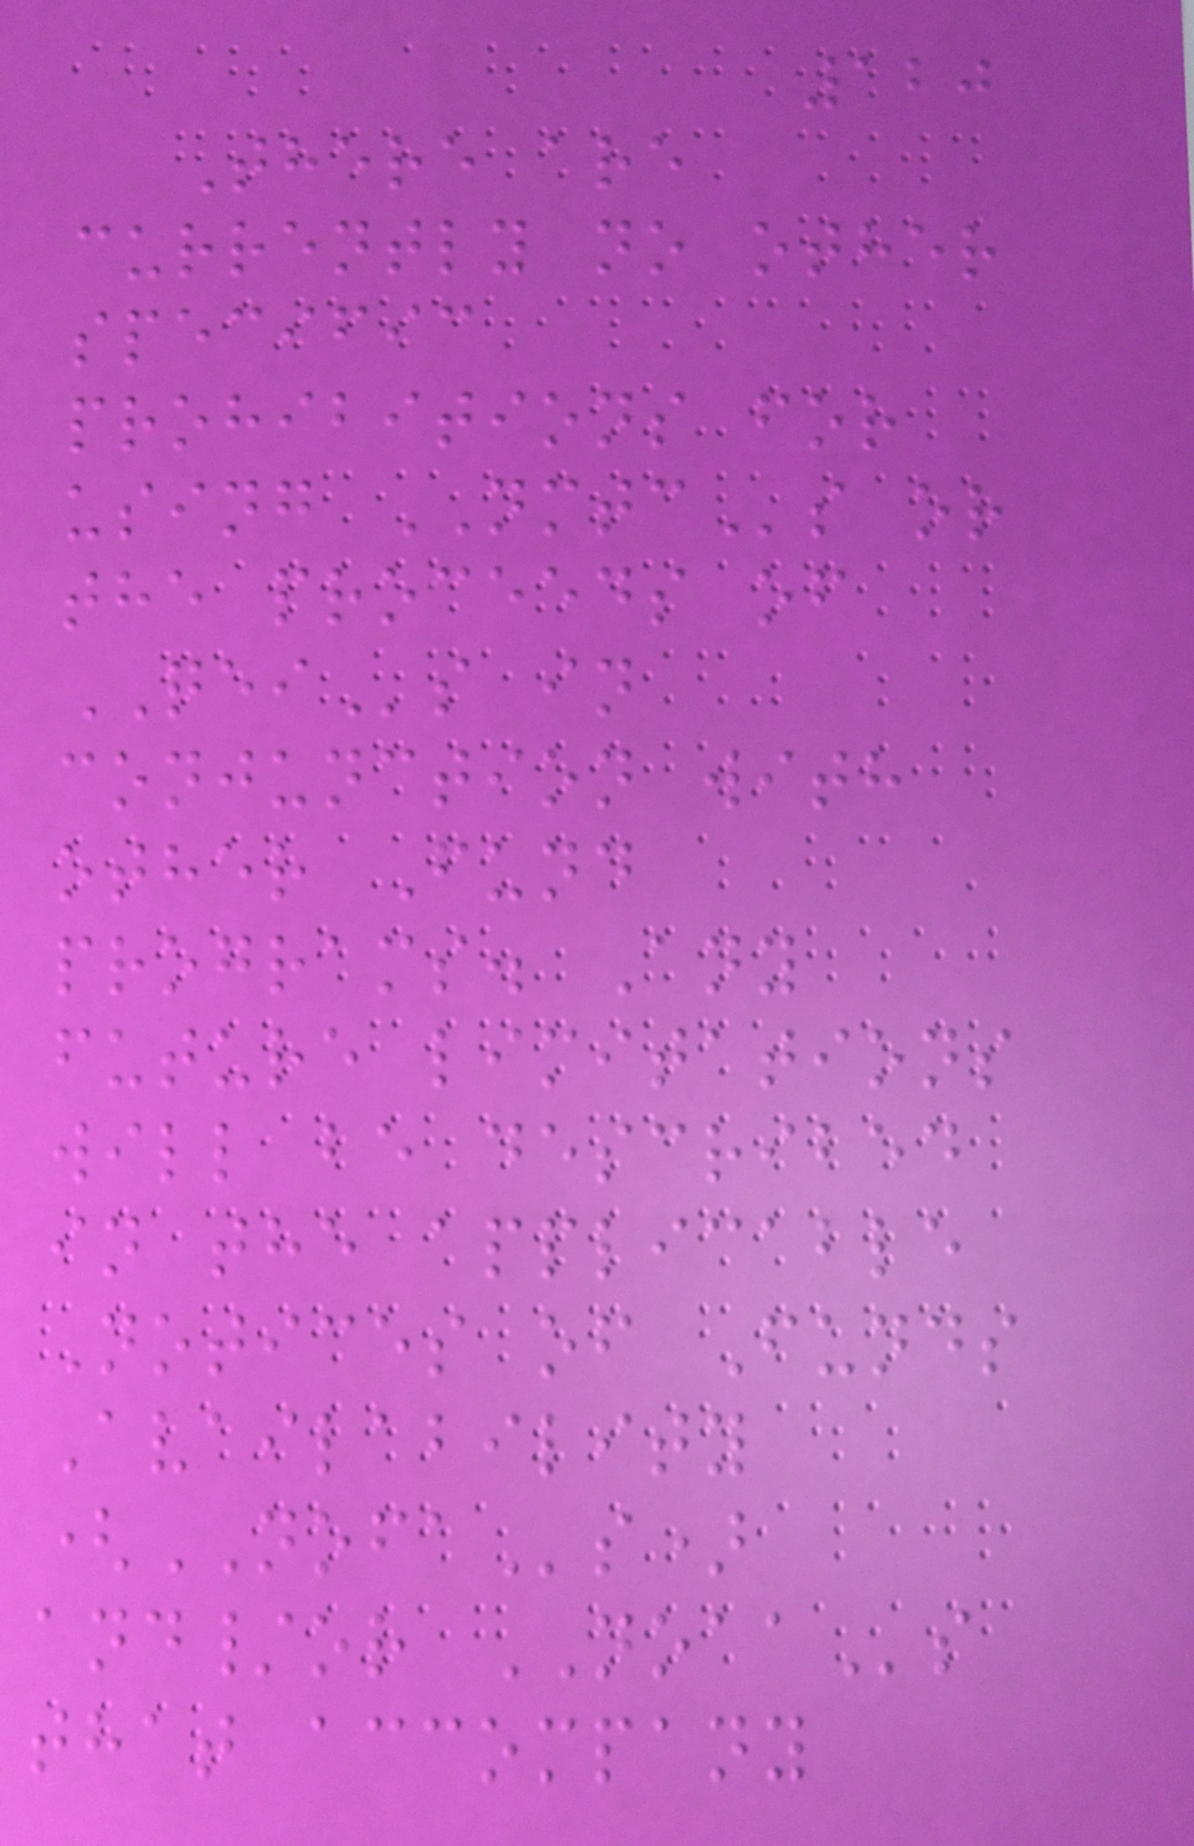120
There are
currently no other
specific
prohibitions for
using NMTCs or
the proceeds of
QEIs in
conjunction with
other Fund
programs. Any
future limitations
will be described
in the applicable
Notices of Funds
Availability
(NOFAs)
and/or NOAAs
that accompany
